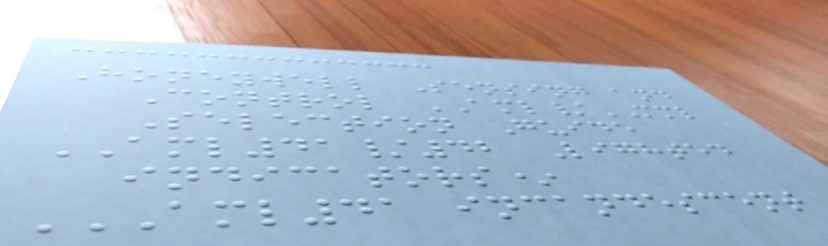Honeywell Sensing and
Control AML/MML
Selection Guide
AML41/42 Lighted
indicators*
AML41 INCANDESCENT
